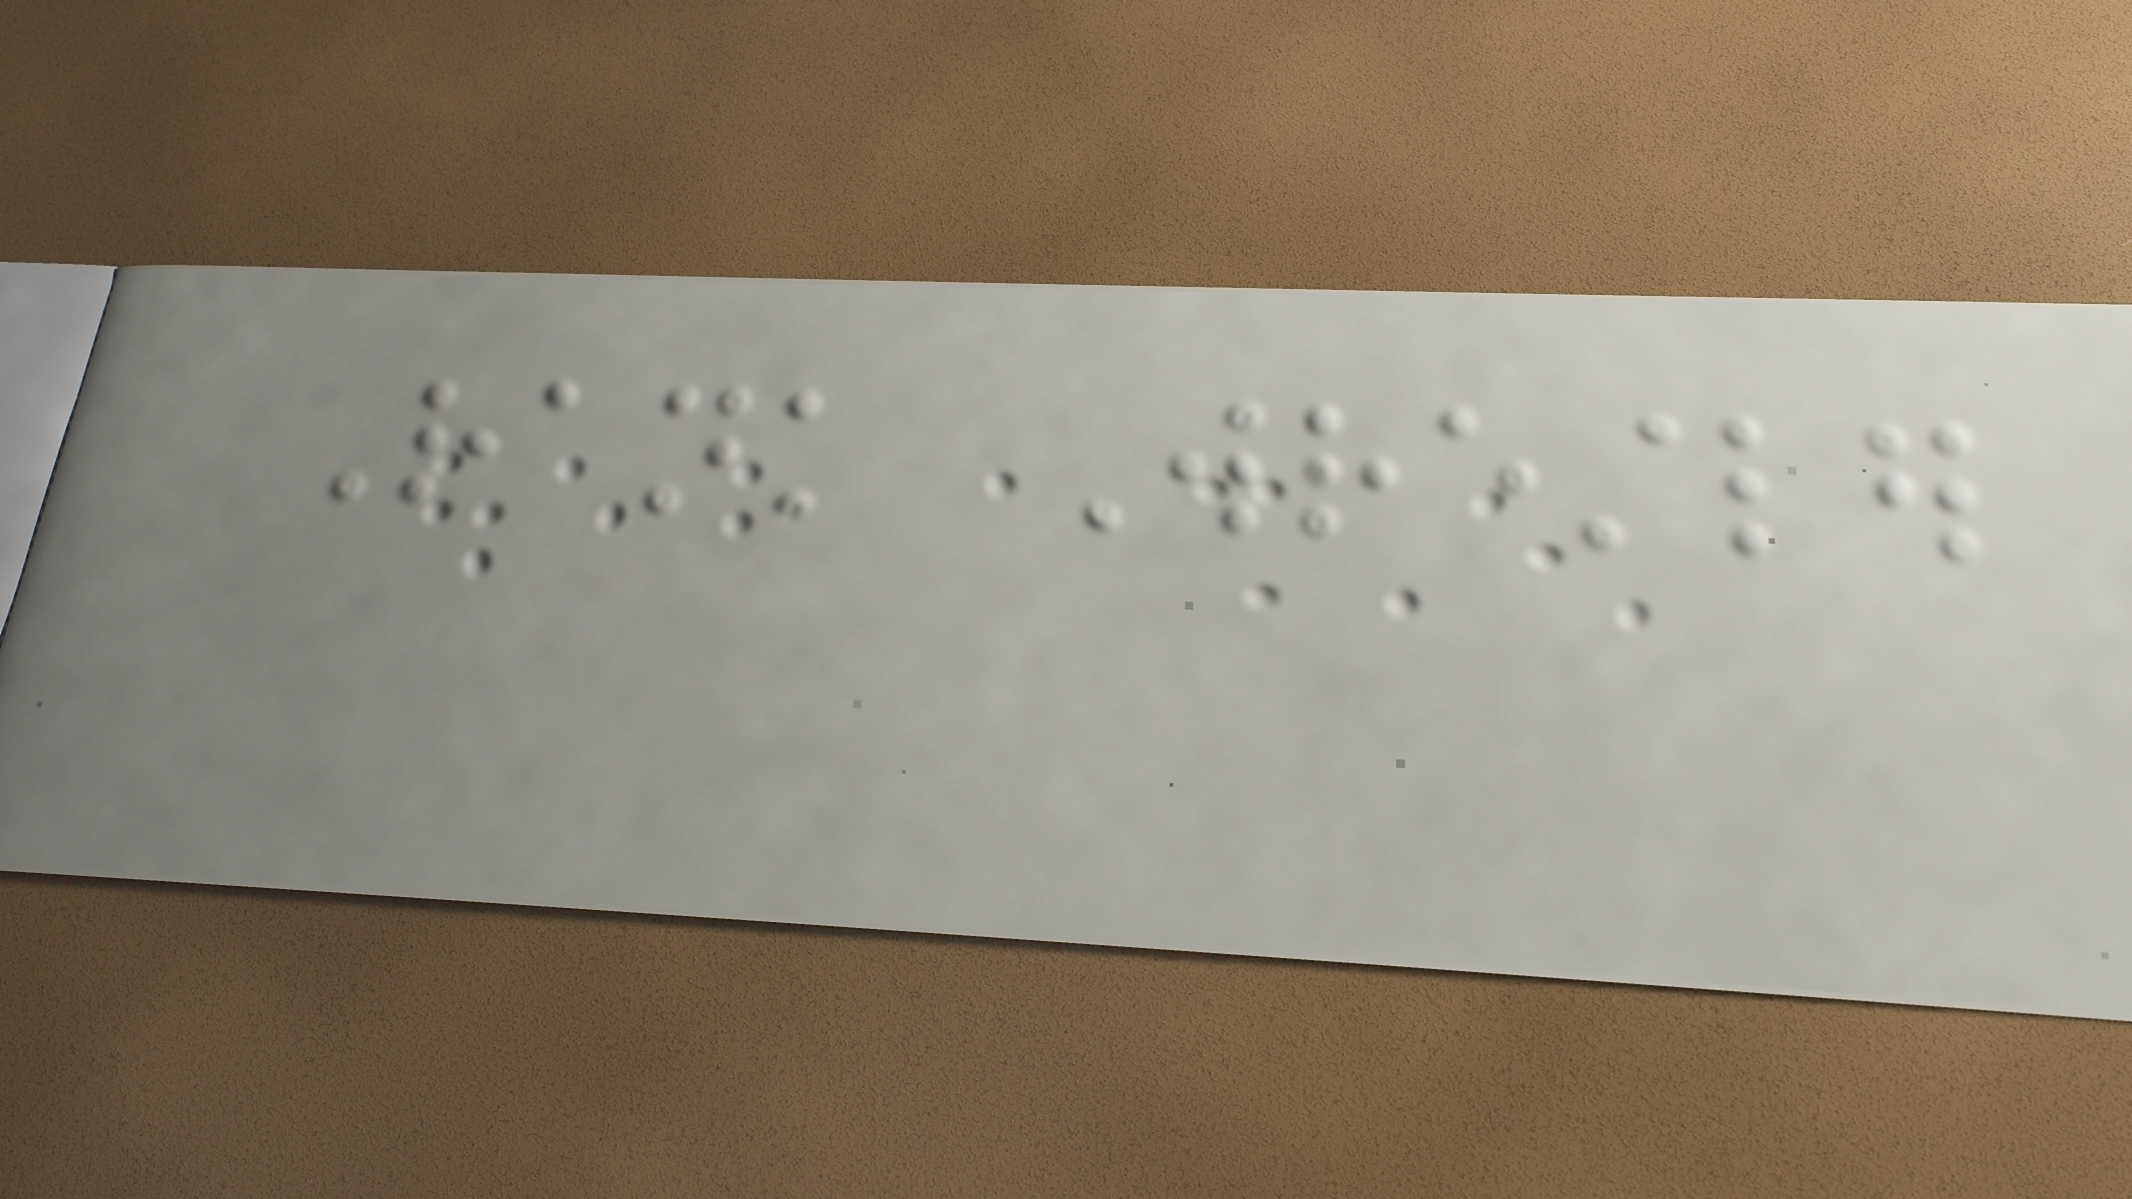Rank Wrestler
